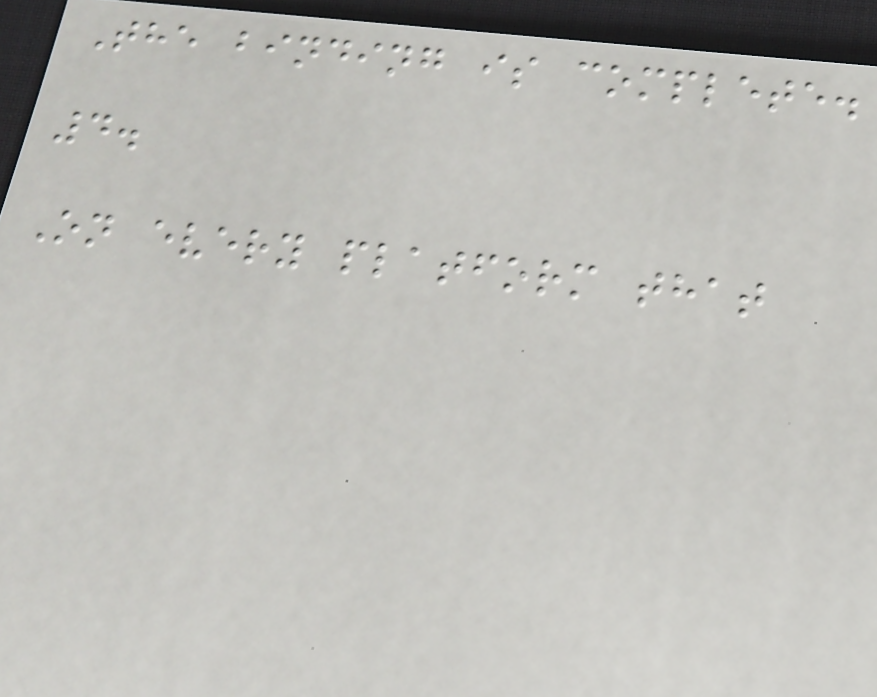The binding is complete.
4.
On every platform that
